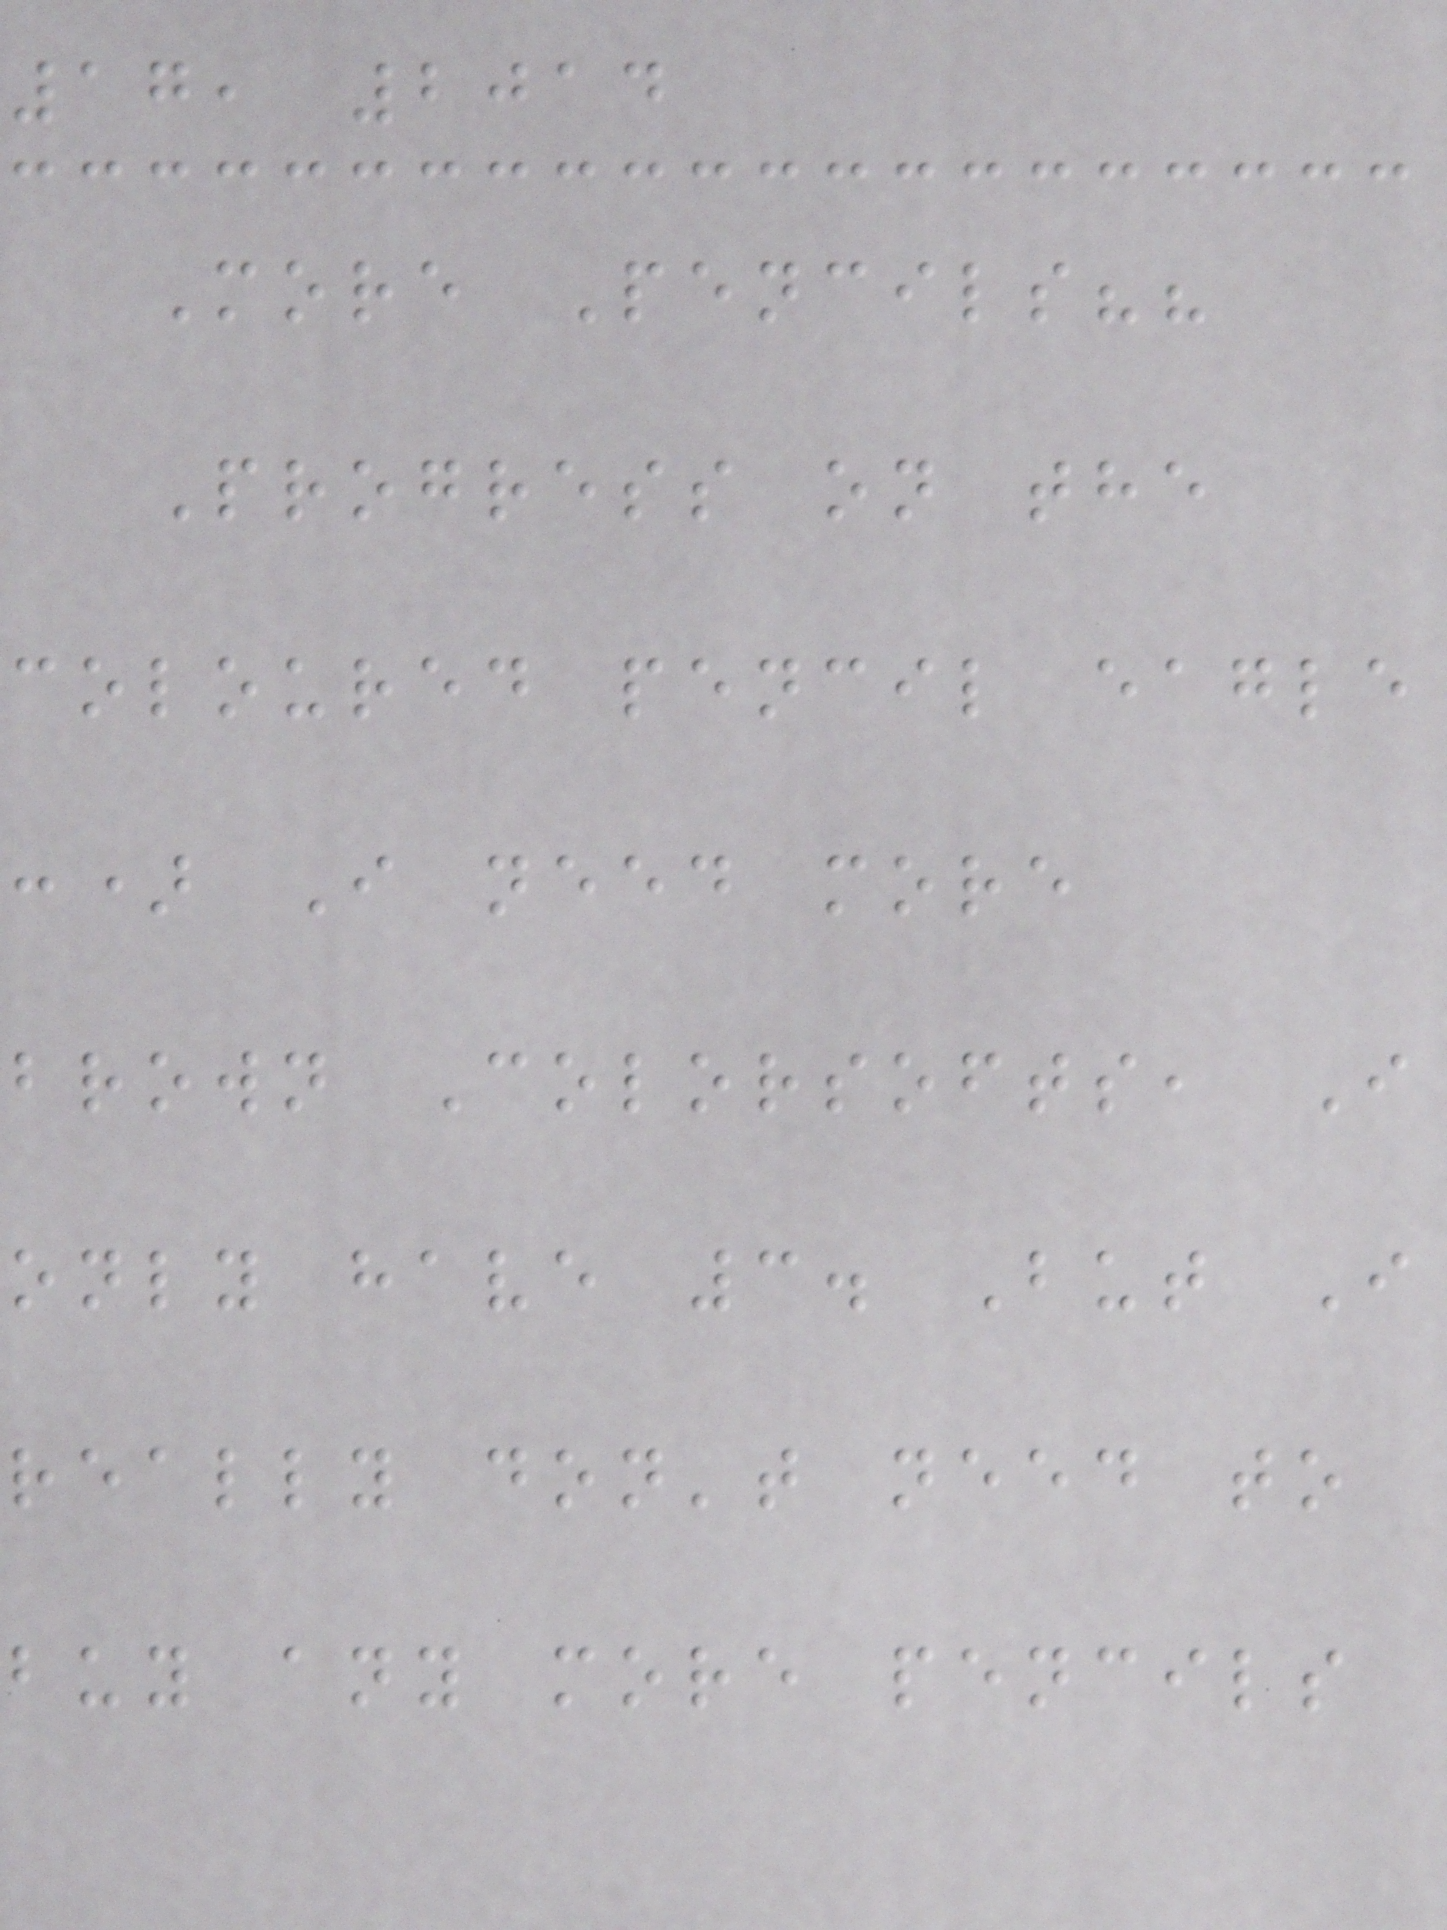17, 2014
More Pencils??
Progress on the
coloured pencil eagle
:) I need more
brown Colorsofts, I
only have 3. But I
really don't need to
buy any more pencils
